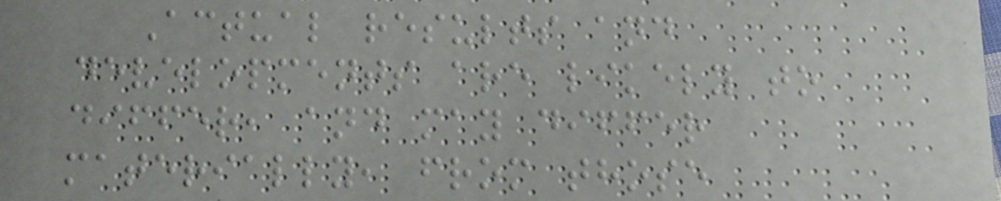Actual results and
developments are likely to
differ, and may differ
materially, from those
